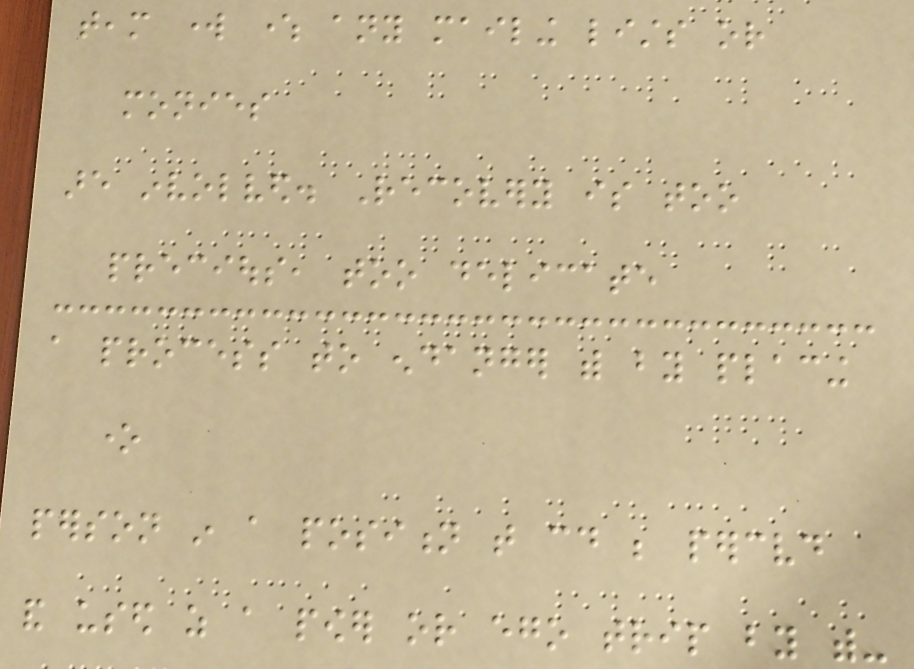team work where any mailing lists or
monies
are involved. Recovery is too
precious, too delicate
a process to endanger with by placing
one
person in a position that could be perceived
and used as a power or ego trip by with-
